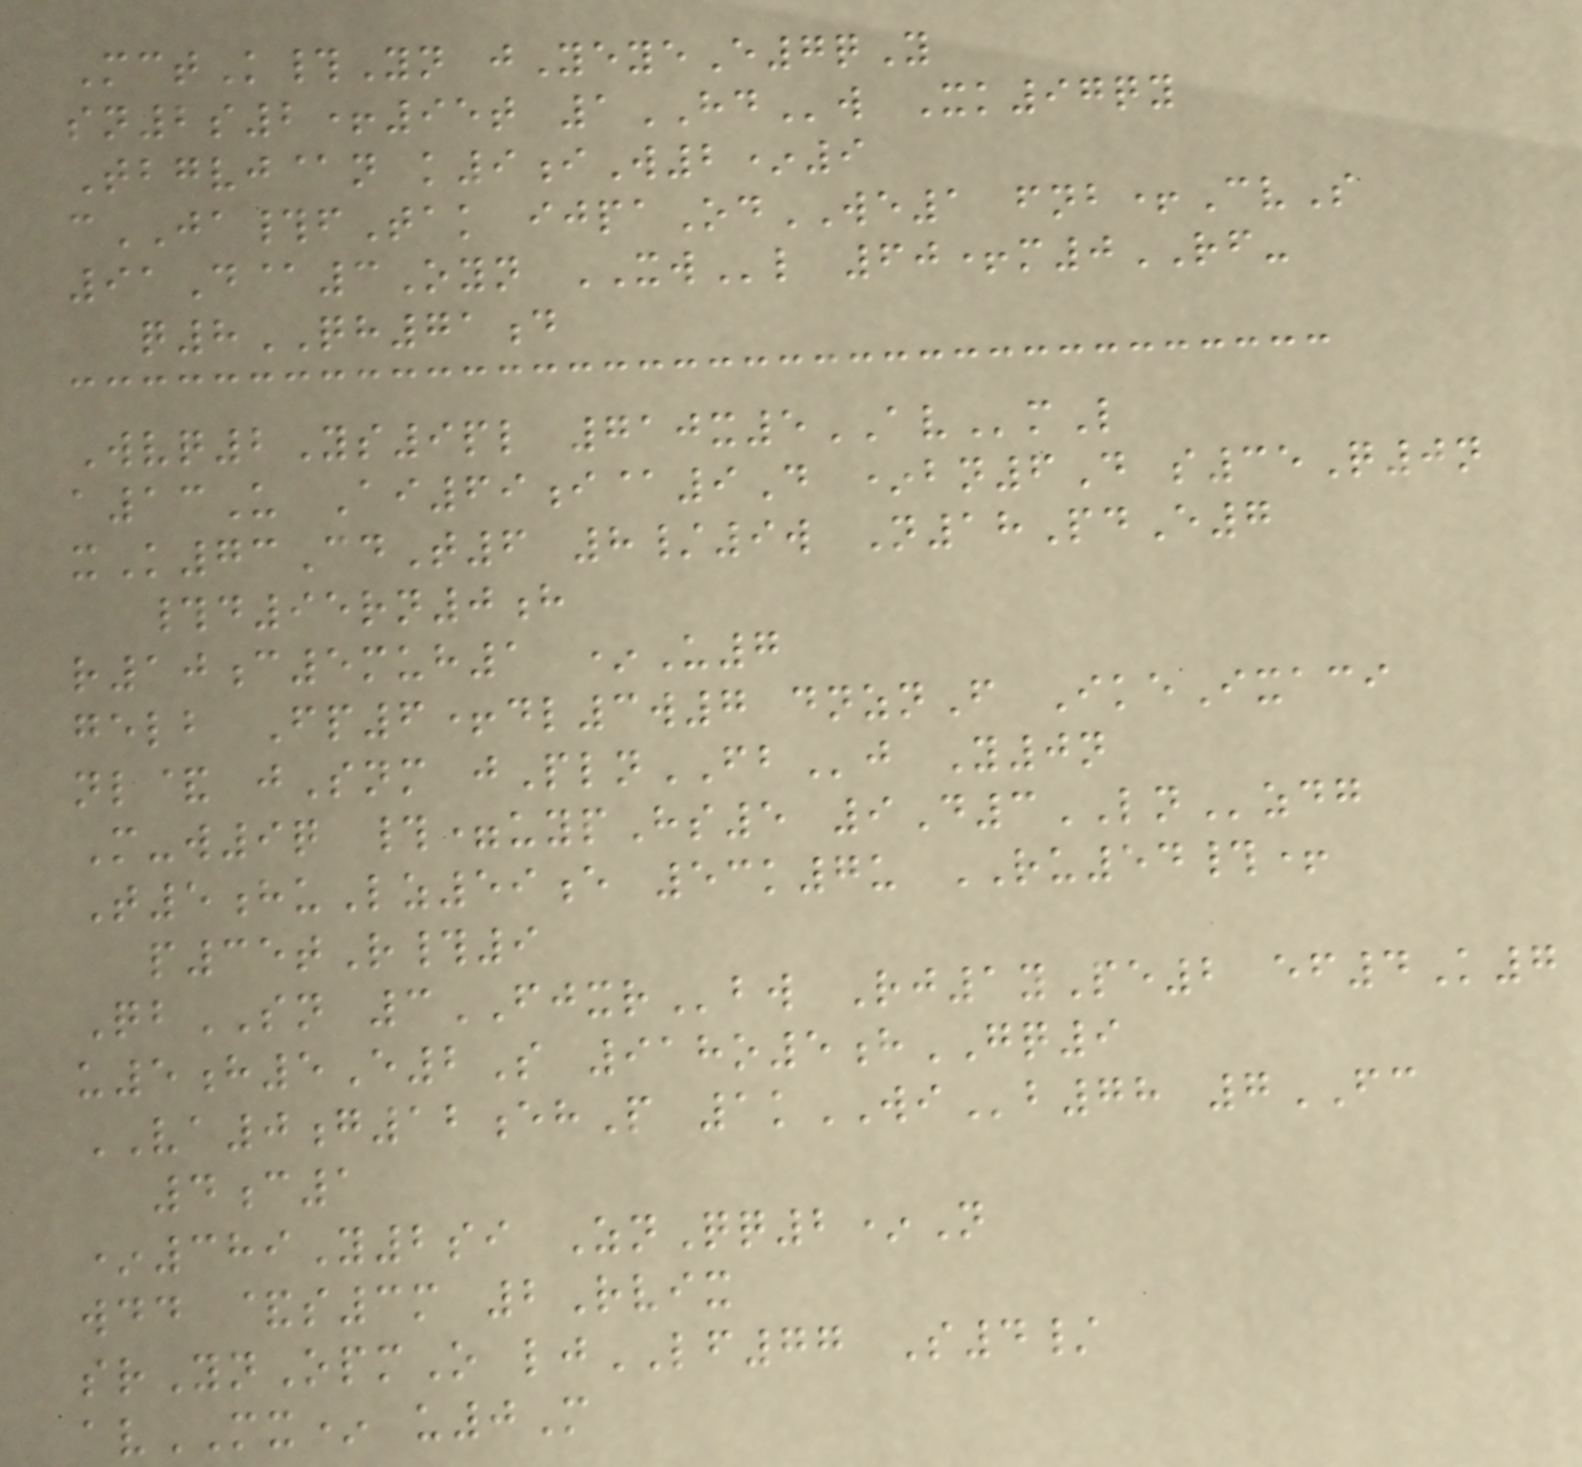MctK#Yn jYeyeE7qY
sn2s2+95t 1HDw Xk97qy
Tbgvj@n k9iW2*9
cJA#fTak ijpaOdWE1 fnb+CvS
91D@3Oyn XWl 60+m0RF-
q8QH71d
Wvq2Ys9pl 710x5AVmL
a13U Ai69i@9D *bn6D s35Q0n
xK73CdT6 8/9w N18PdE7
#d95rn0h
r10c5muh1 *U7
gelb Fp6+dl3w7 dnznF IkeIxaci
nl& jSnm jPlnFBj Y0n
M-w9q #=uypHs5 9D3LNzdg
T5huLz59e 53k7u RU54#+
p35tR#9
QbSN 3FJXRbw Rj1yPe2 ef4K7
u5h5E2S 918o5hGQ9
VA0g12ehP 1kWIb78 7FC
4c1
*389Y2si ZnQq2*N
wdd &s3m 2Rvix
srYnOpmO ljLF77 S4/
avMX* u0M
